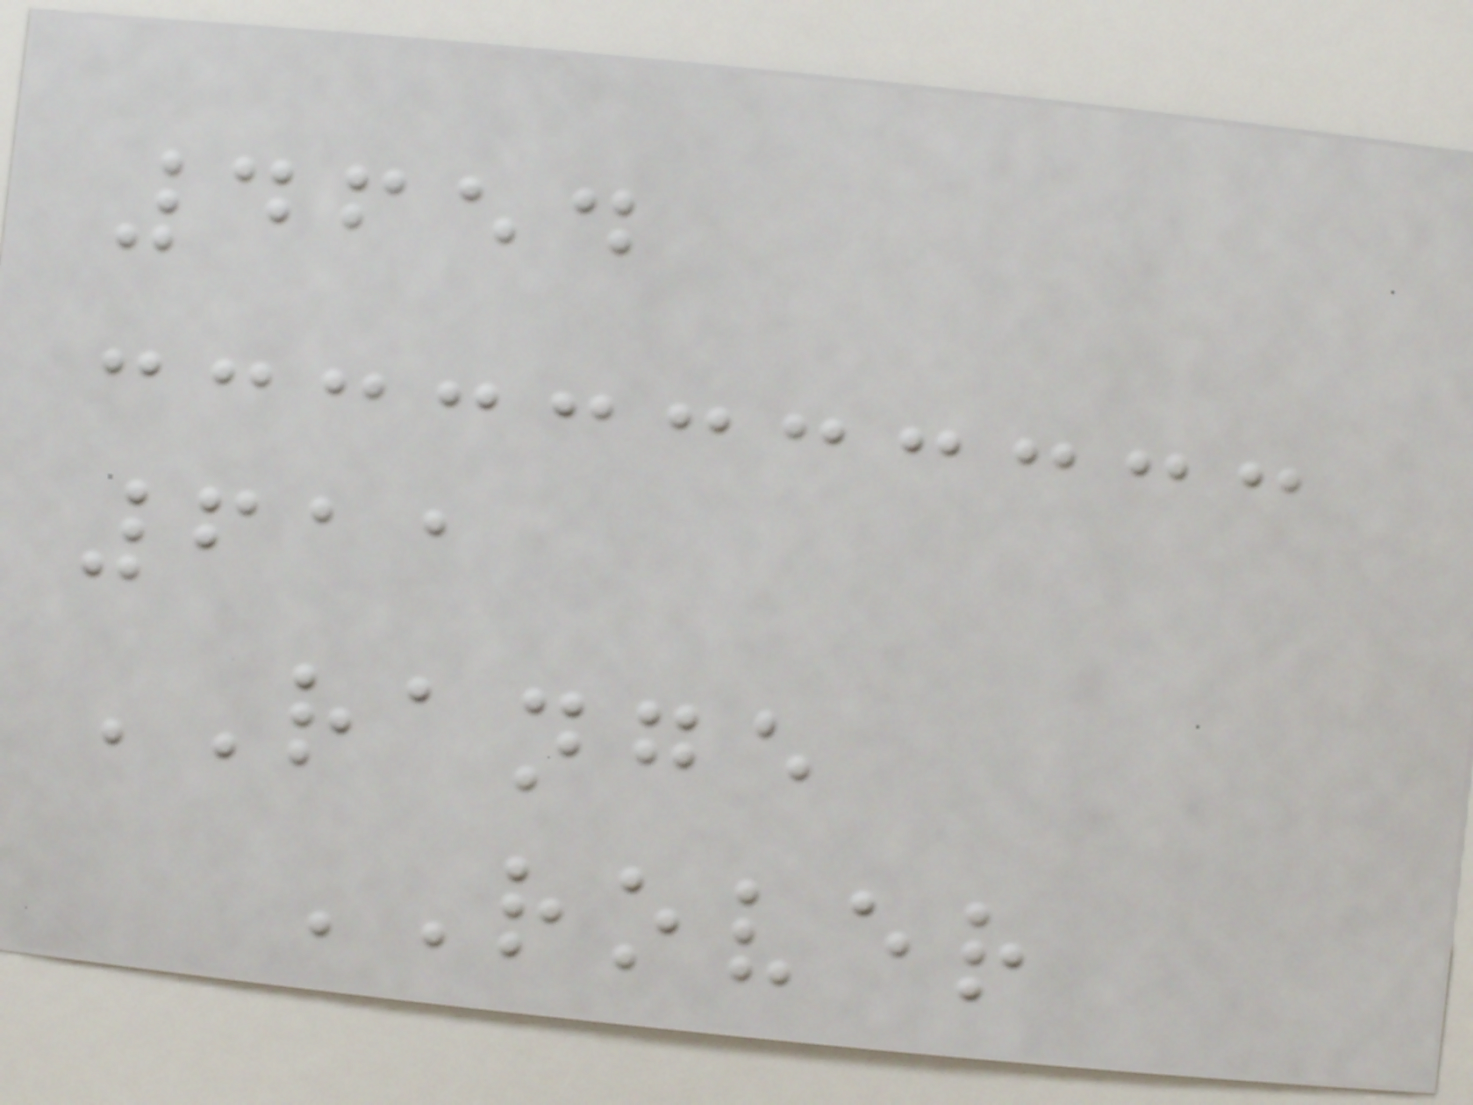4654
611
RANGE
ROVER
